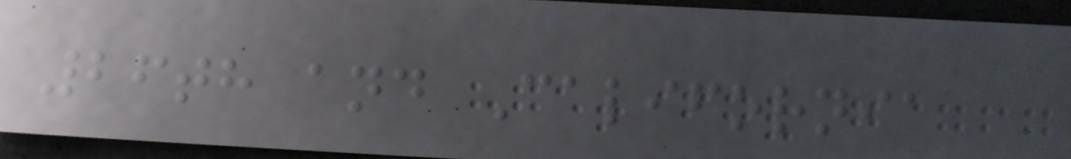26th and California
